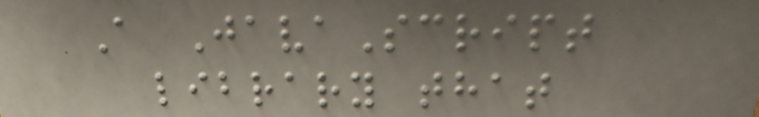A JavaScript
library that
